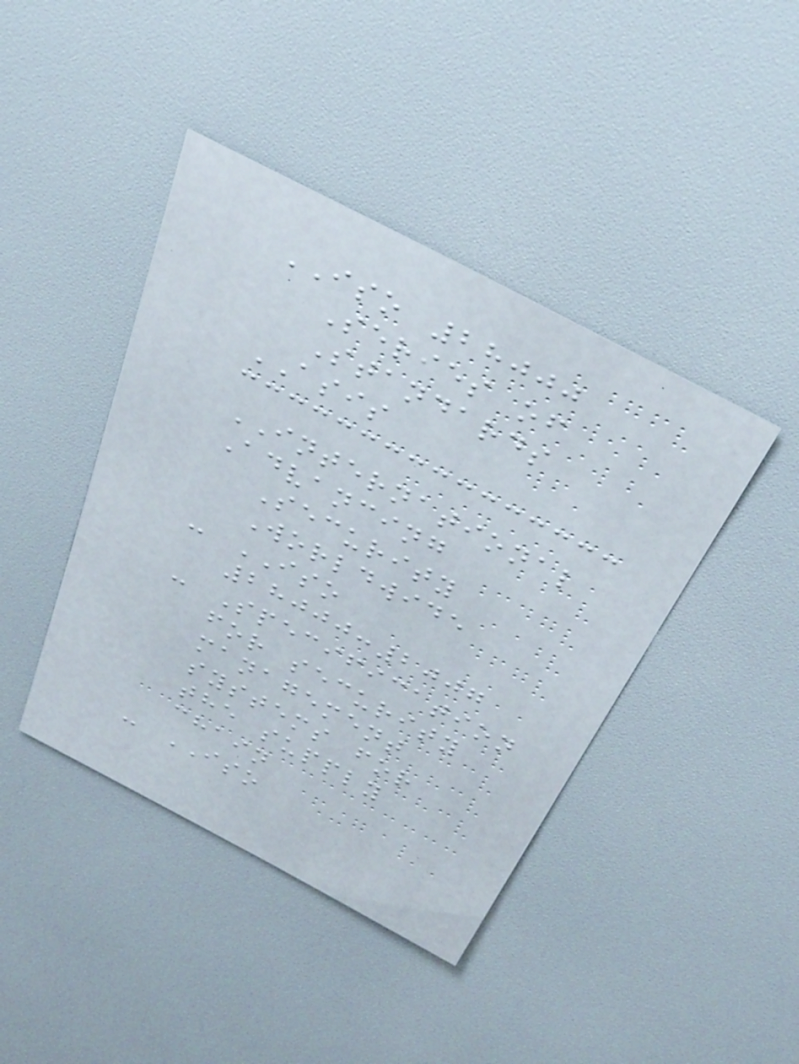ISO 28000
Series of
Standards
ASIS
INTERNATIONAL
Advancing
Security
Worldwide
- ISO
28000:2007
- Specification
for security
management
systems for
the supply
chain
- ISO
